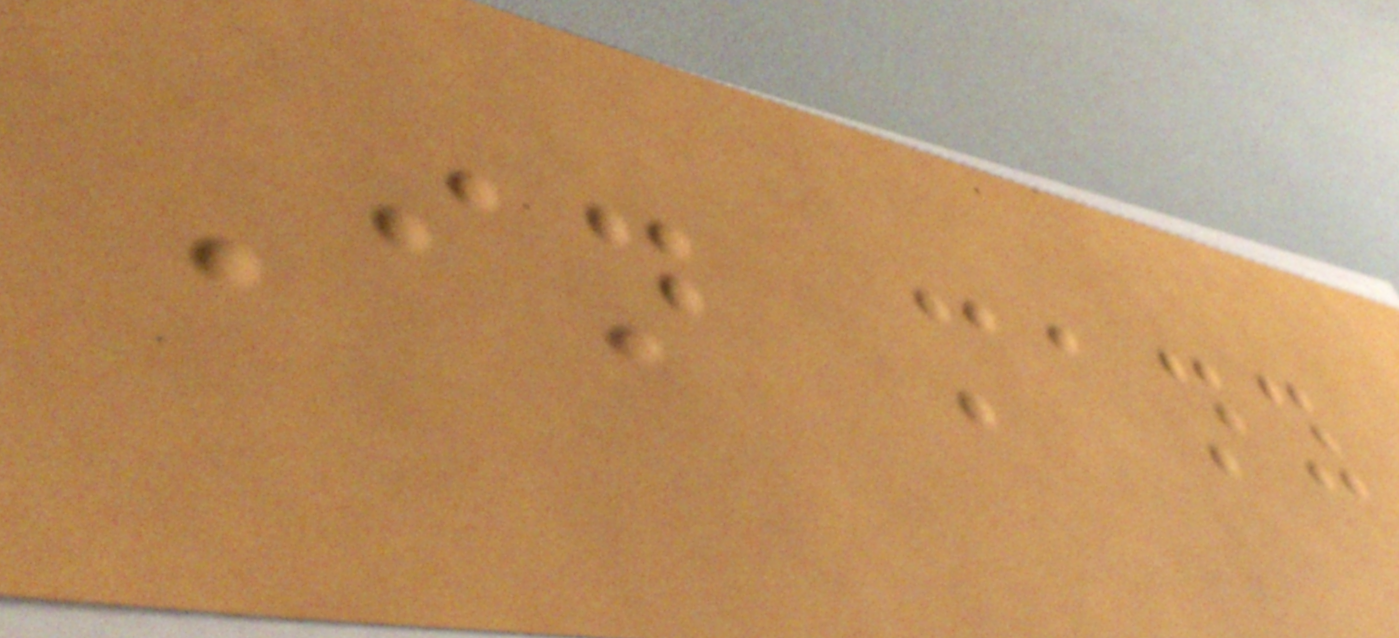In many
